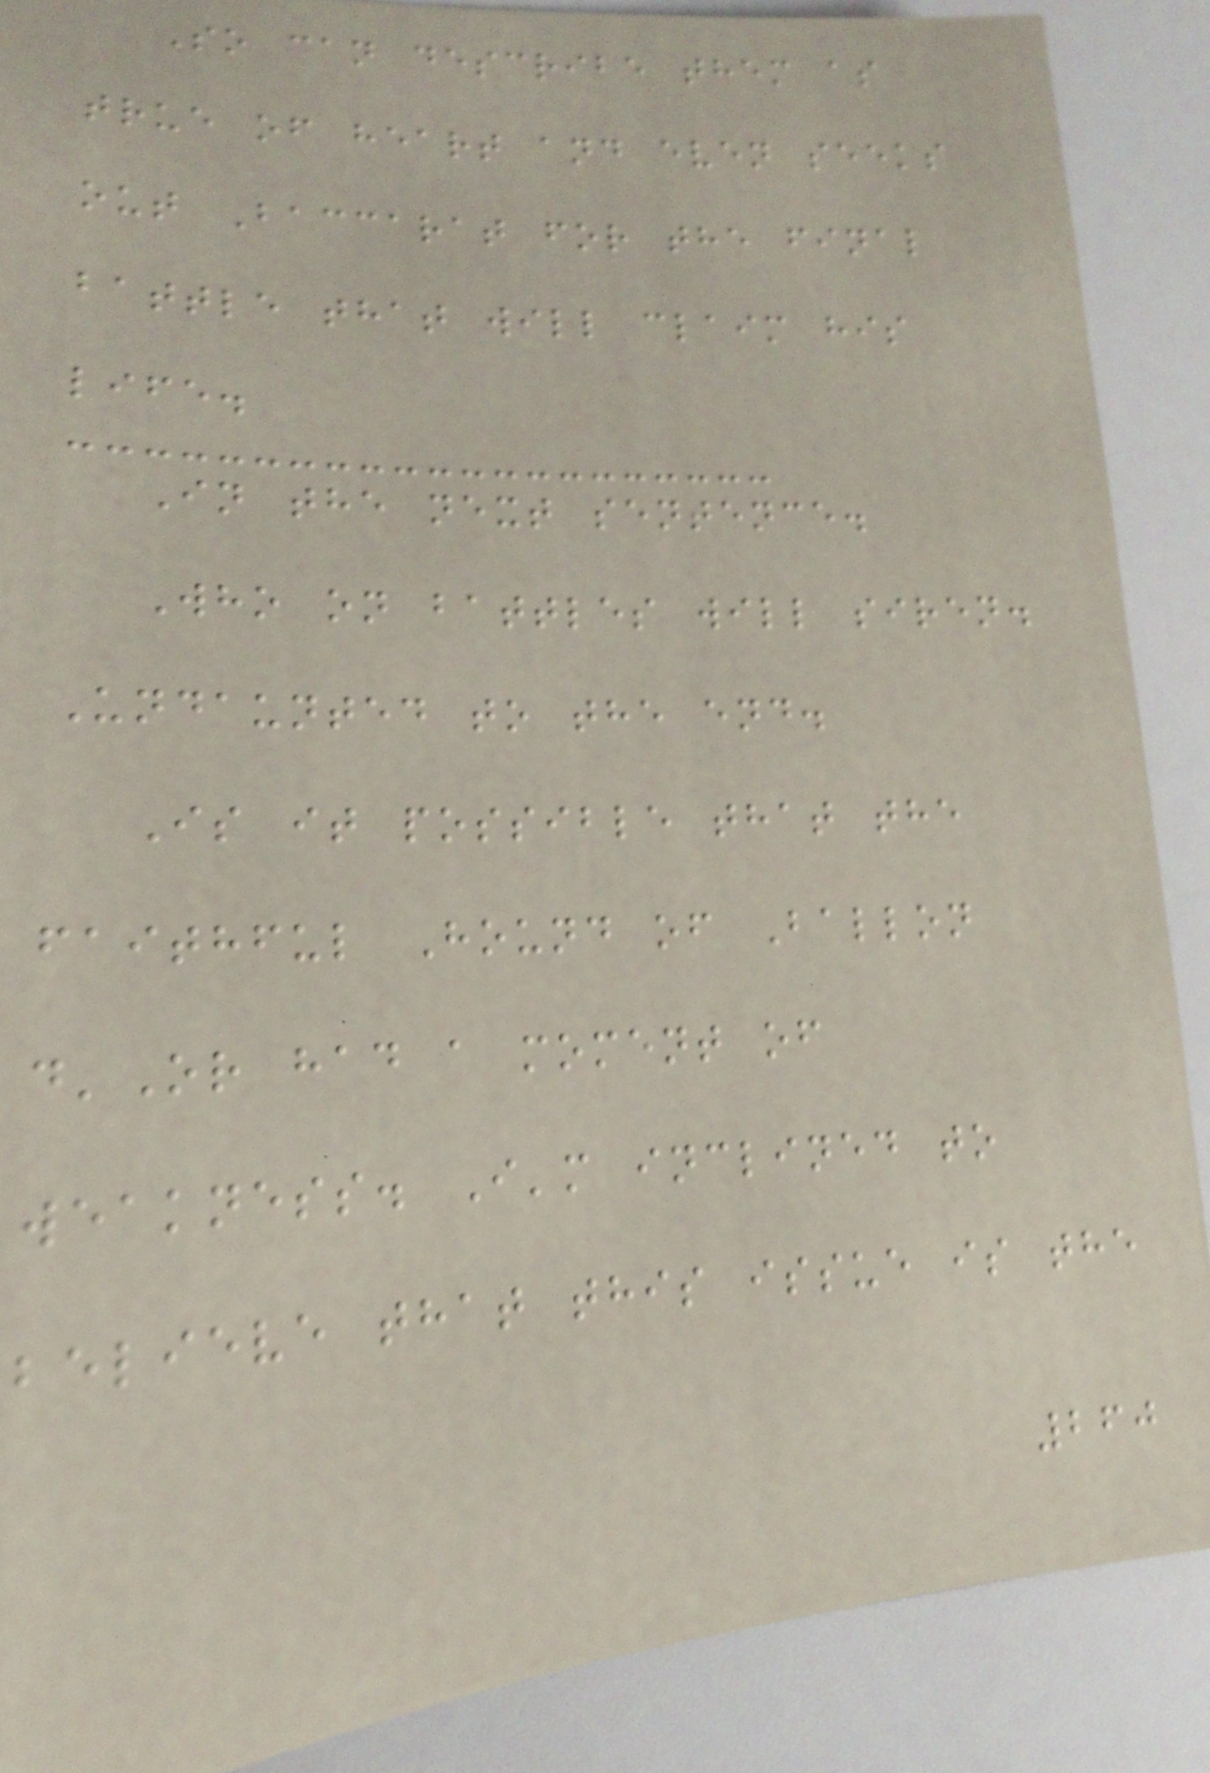So can describe them as
true of heart and even seeks
out Baccarat for the final
battle that will claim his
life.
In the next sentence.
Who on battles will siren.
Undaunted to the end.
Is it possible that the
faithful Hound of Ballon
d'Or had a moment of
weakness. I'm inclined to
believe that this issue is the
260
